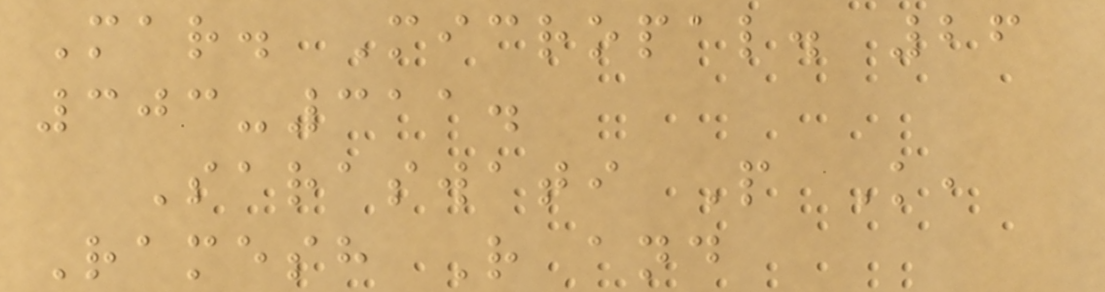Mar. Micropal. 26
303-311.
Saraswati P K,
Ramesh R and
